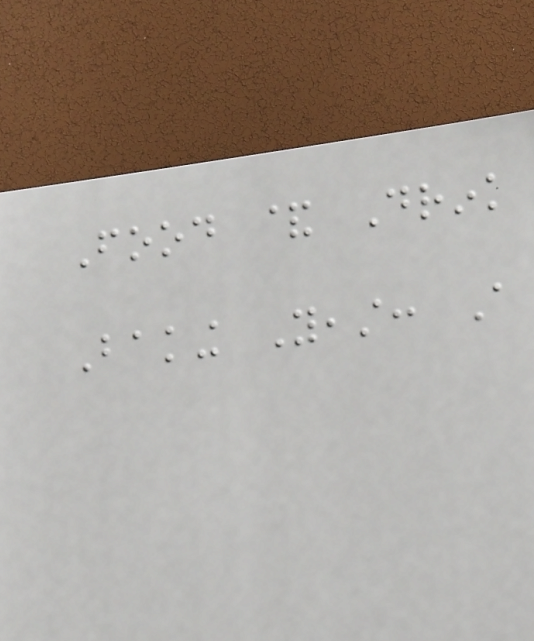Food & Drink
Baking Yeast: A
